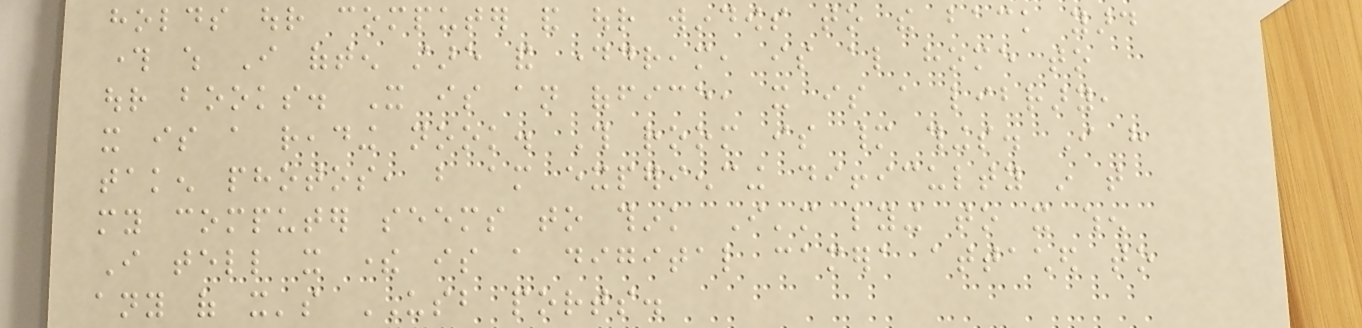holds our computer and our windows to the back yard
through which I often stare and daydream, is also home to
our books. It is an office, it is a library,
it is a reading nook. This room is many things. I have
taken photos, but am experiencing difficulty in that
my computer seems to think I'm lying to it when
I tell it there is a digital camera attached to
any of it's USB ports.
